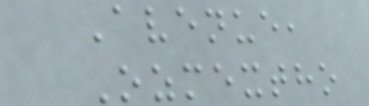Avenue,
Ozmextho
